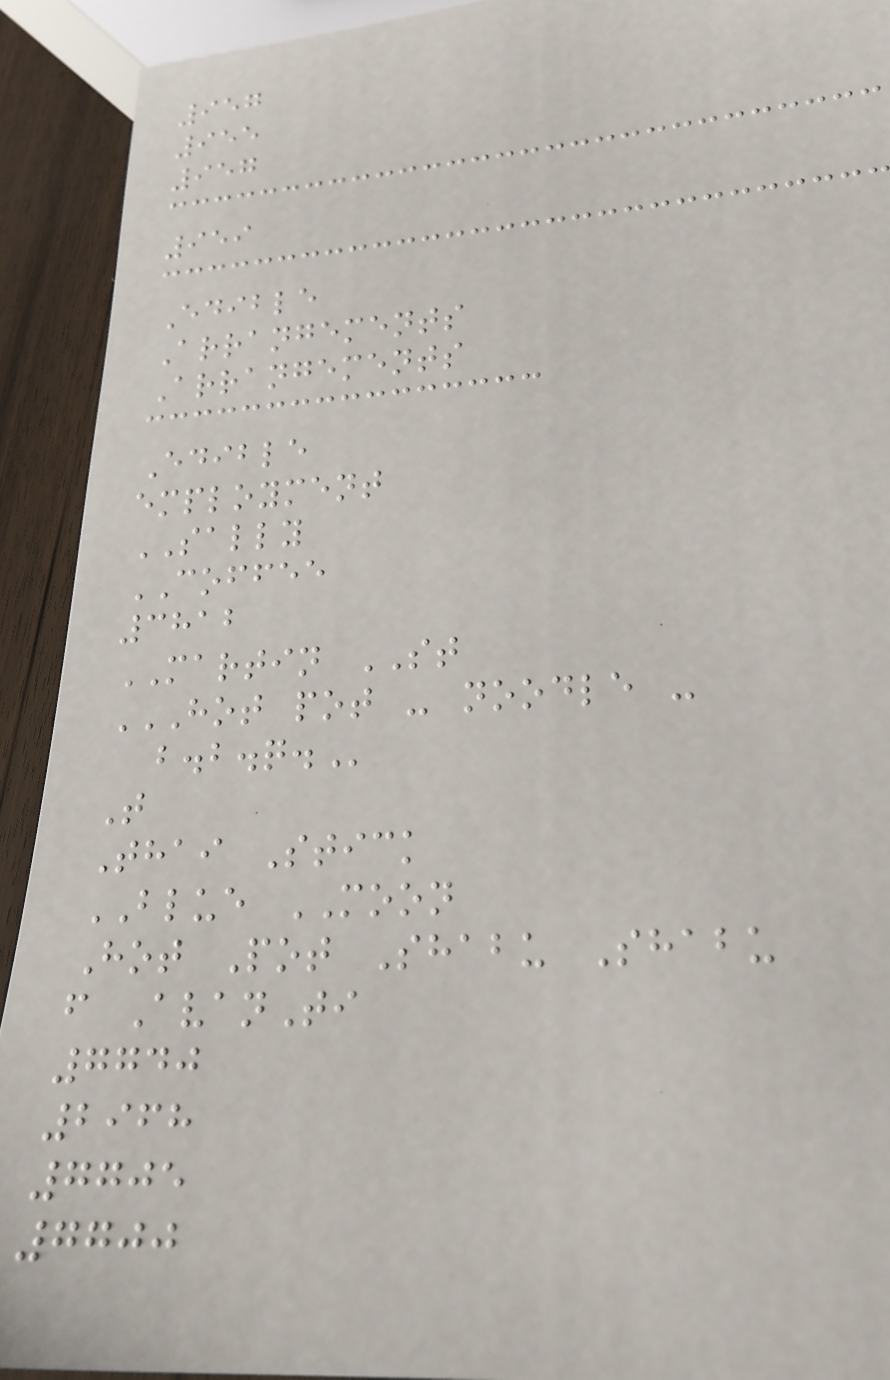957
955
957
959
Edible
Arrangements
Arrangements
Edible
employment
SALLY
COFFEE
3812
MARTIN ST
HOT POT - NOODLE -
B.B.Q.
T
Thai Stick
BLUE MOON
Hot Pot Shabu Shabu
f AvanTi
7740
2968
7705
7700
